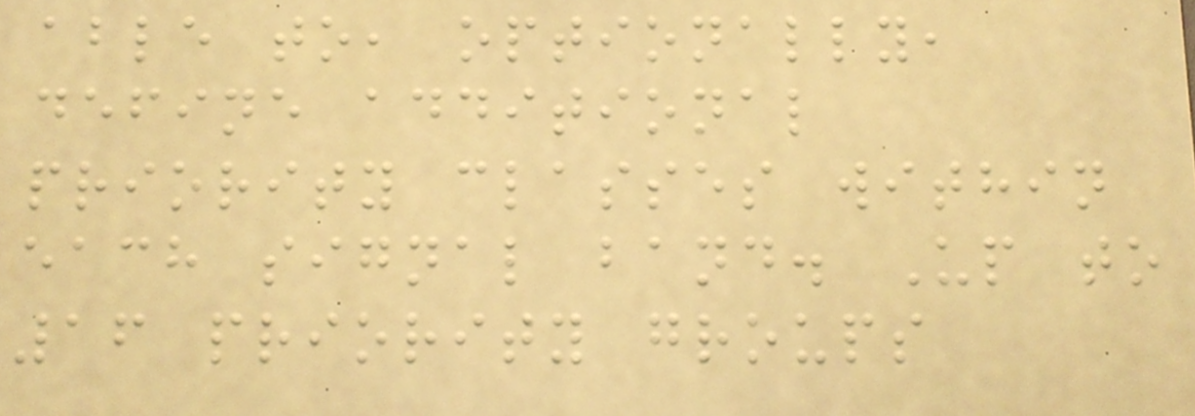able to, optionally,
define additional
priority classes within
each signal band. Up to
16 priority groups
